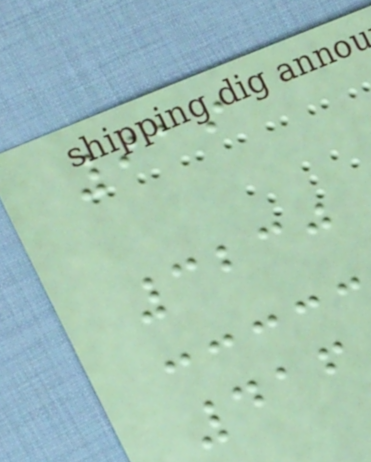919
3230
416
